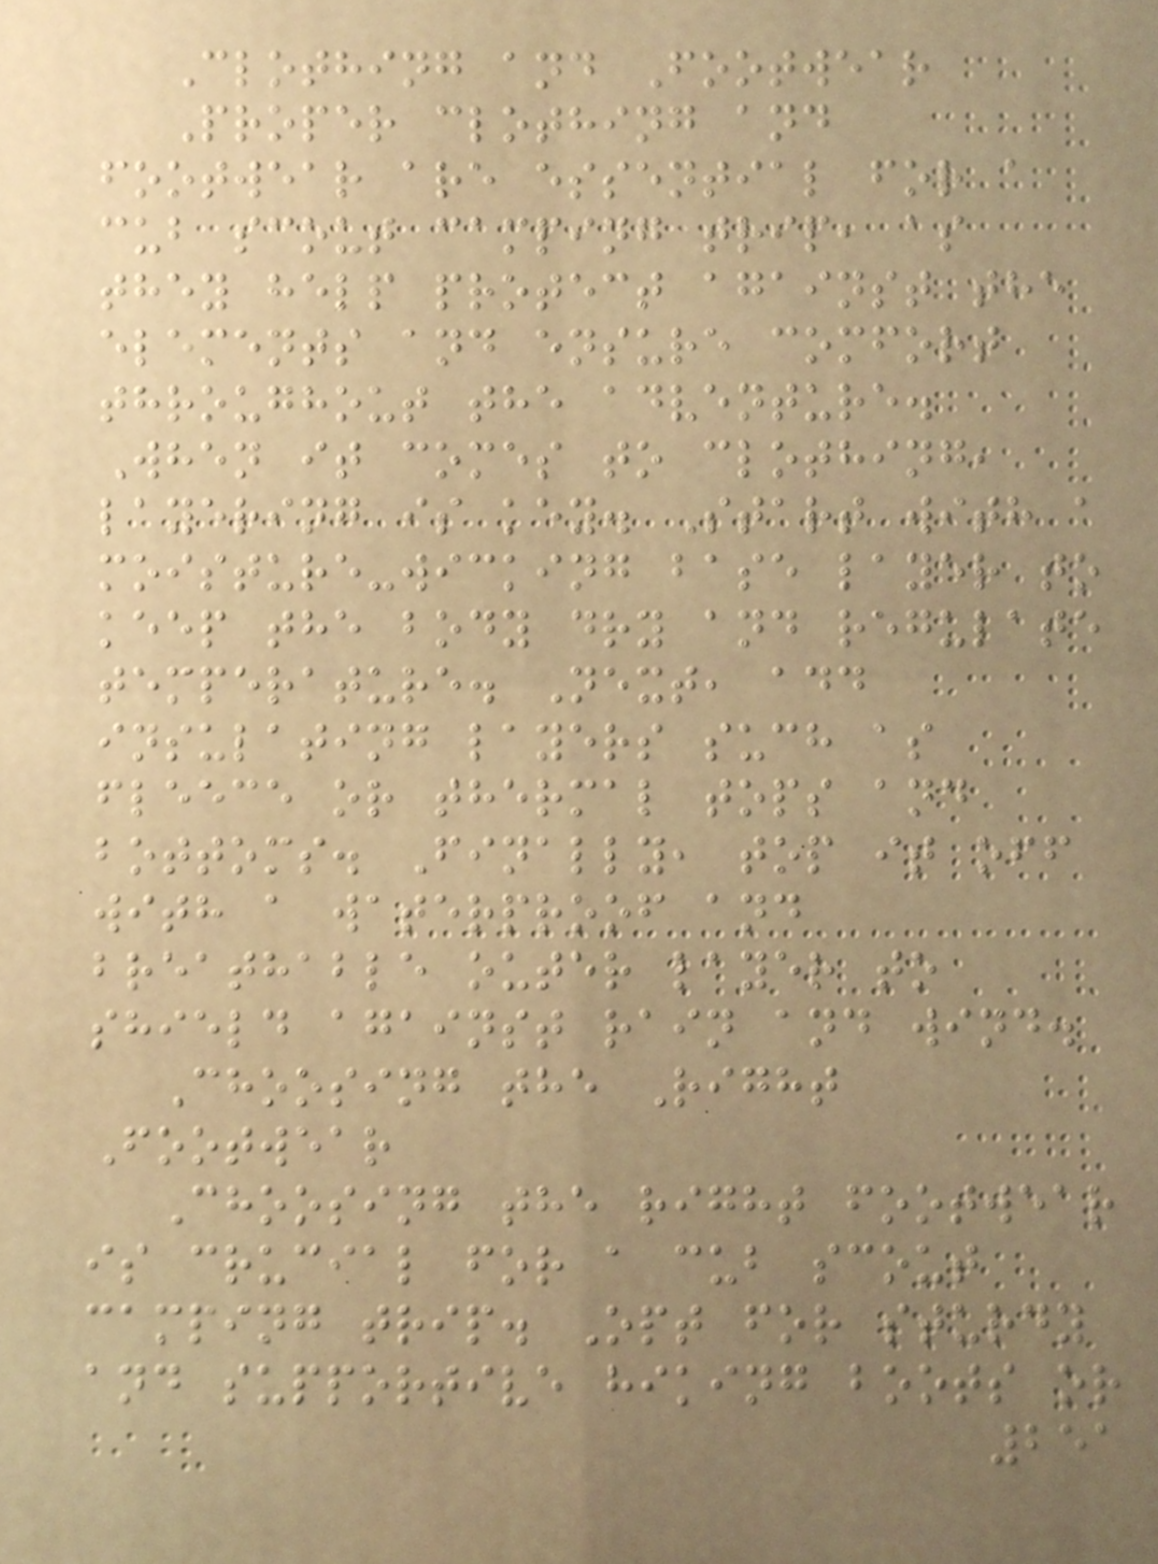Clothing and Footwear
Proper clothing and
footwear are essential for a
cub scout camping trip, as
they help protect against the
elements and ensure comfort
throughout the adventure.
When it comes to clothing,
layering is key. Start with a
moisture-wicking base layer to
keep the body dry and regulate
temperature. Next, add
insulating layers such as
fleece or thermal tops and
bottoms. Finally, top it off
with a waterproof and
breathable outer layer to
shield against rain and wind.
Choosing the Right
Footwear
Choosing the right footwear
is crucial for a cub scout
camping trip. Opt for sturdy
and supportive hiking boots or
251
